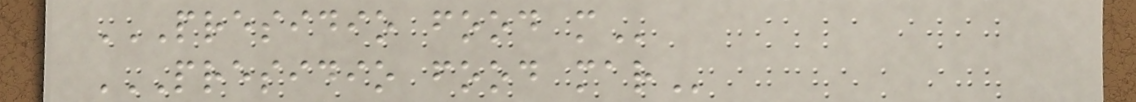PRESIDIO FOOD M
PRESIDIO FOOD MAR
